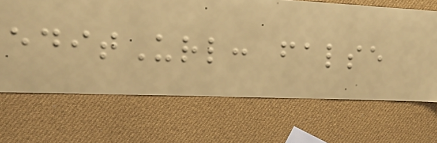editUrl: false
